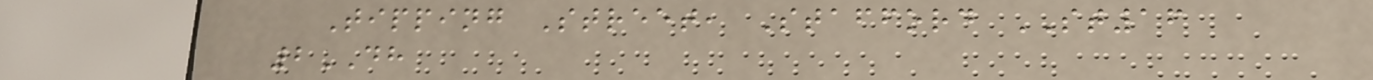Tipping Street, Stafford ST16
2DH
